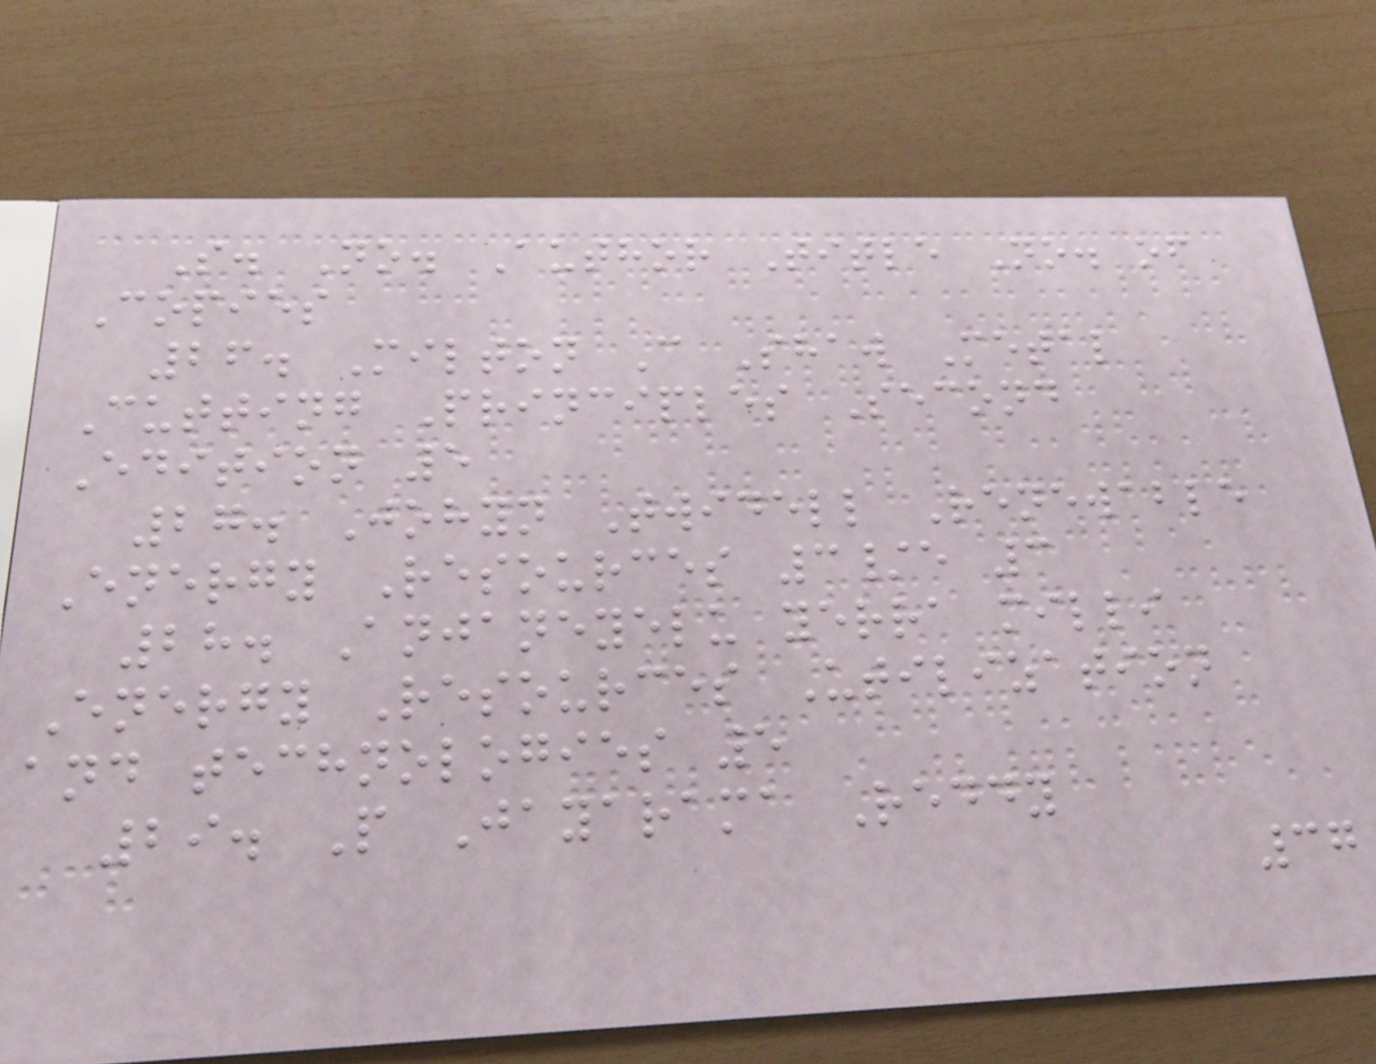S. No. Author Title No. of
Copies
26. Milton C Shaw Metal
Cutting Principles Second
Edition 5
27. Johyn Twidell Renewable
Energy Resources 3/e 3
28. Anjaneyelu yerra milli
Energy Resources Utilization
and technologies 5
29. P Jayarama Reddy
37
